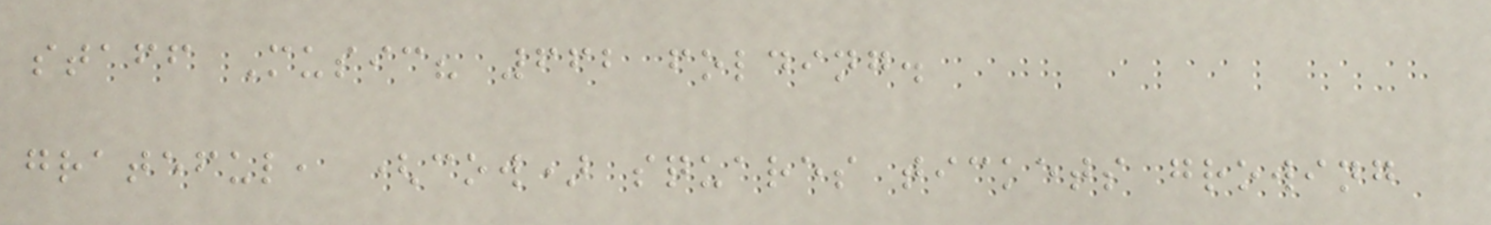staff Music? 662 folding.
grateful, (cow) squares tickets growing
